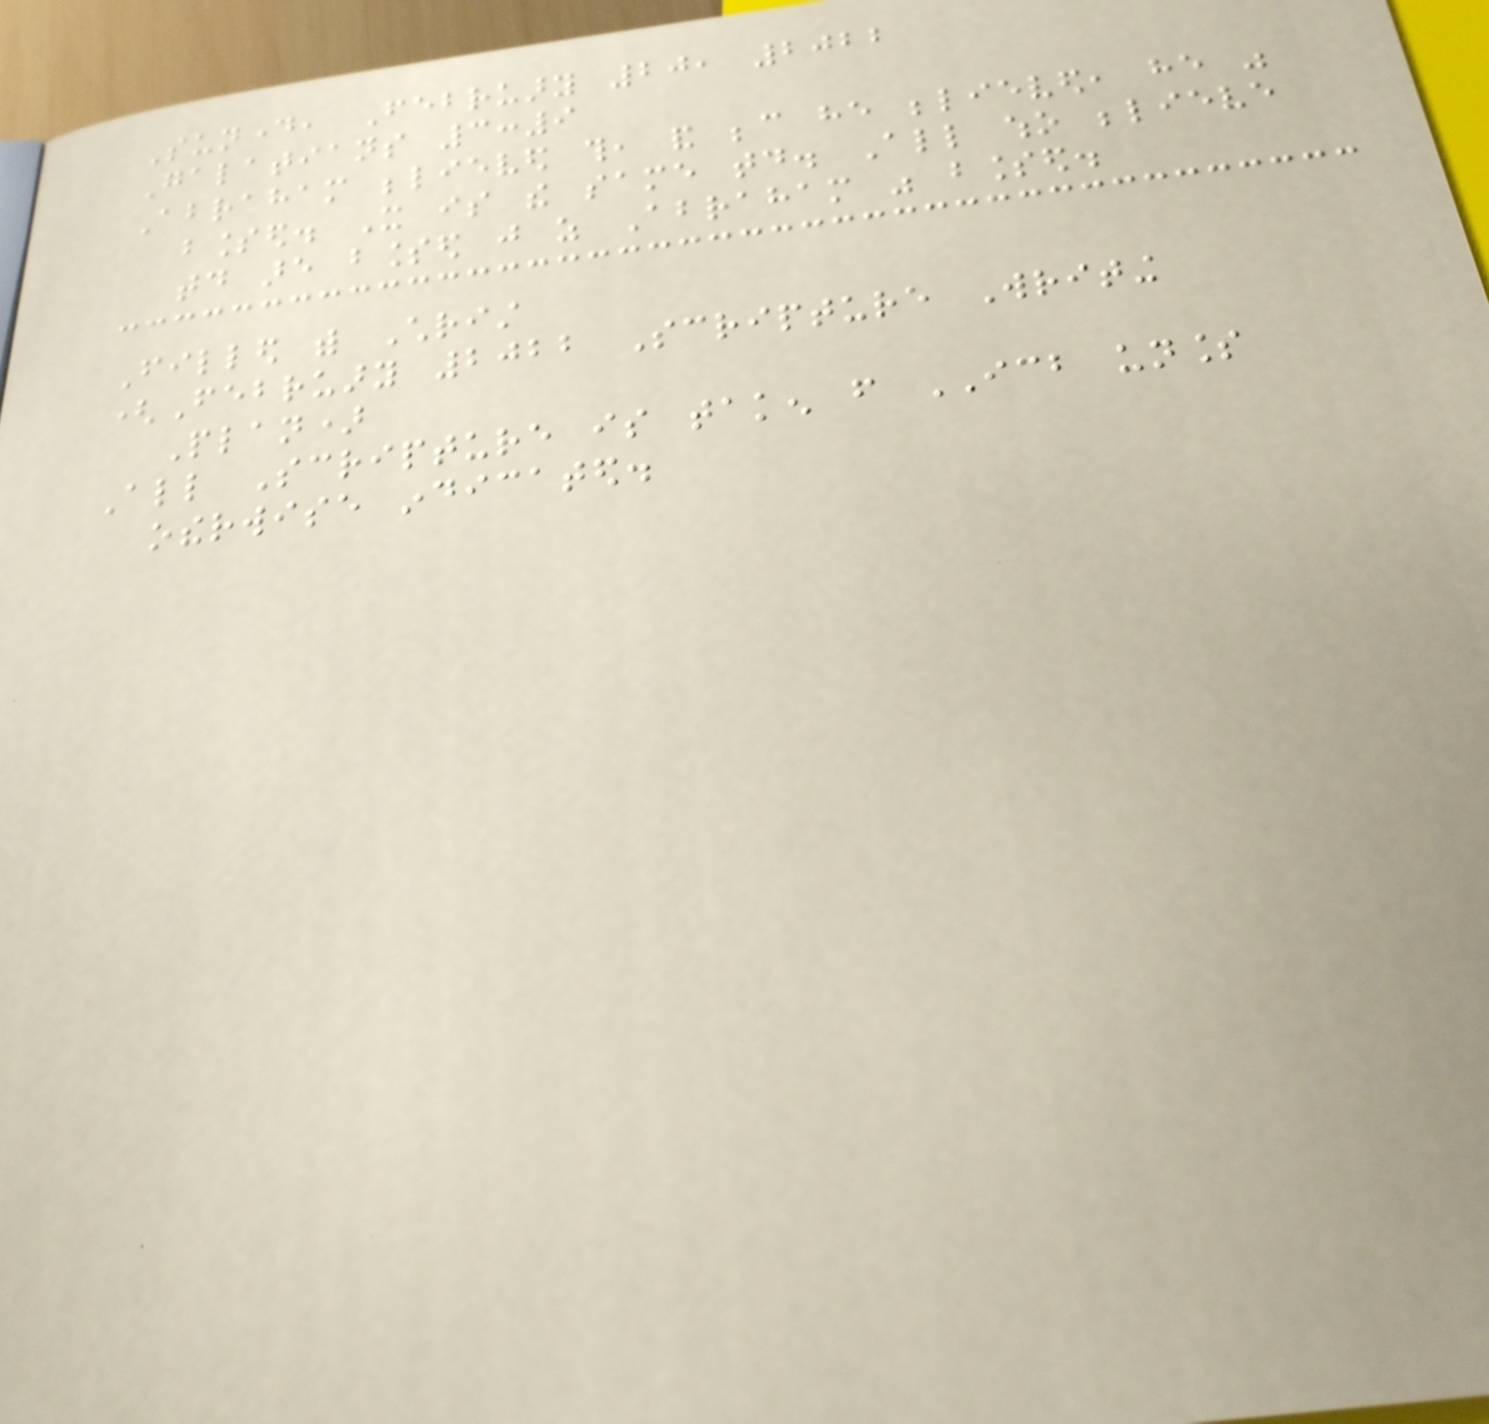Sunday, February 20, 2022
Galatians 3:9
Abraham believed this, and because he believed, he was
blessed. It is the same today. All who believe
today are blessed just as Abraham was blessed.
Filled with Christ
(February 2022 Scripture Writing
Plan)
All Scripture is taken from ICB unless
otherwise indicated.
